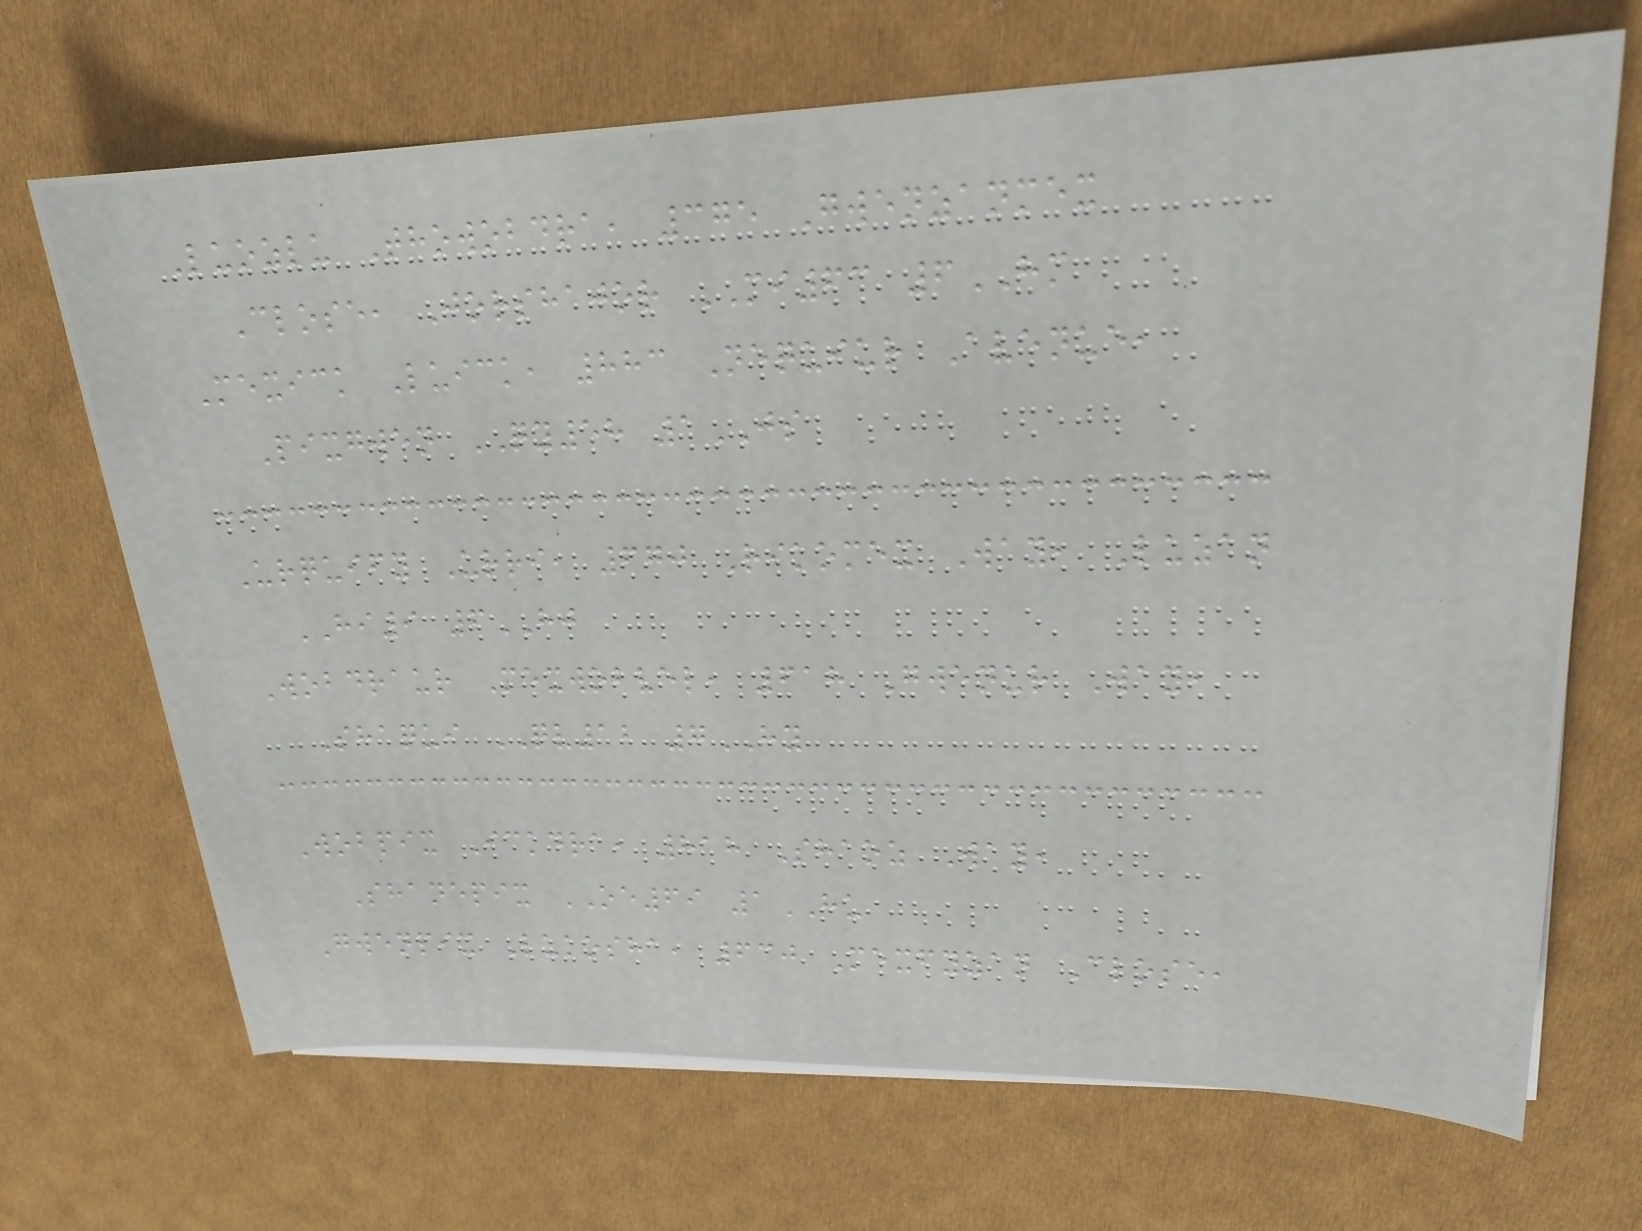Luozlu Thowobdra, 375 Gwenzanmex
Close, Jorshajor MI63 6HM
Mexick Luick, 883 Nequiur Avenue,
Pixgwen QY58 1JS
Urquify Urri, 670 Rikomex Way, Luzan
HI9 6HJ
Wobdraur Mexwobvel, 618 Gwenur Way,
Shaqui QV12 7HY
Wobpix Ickdra, 818 Shaoz Way,
Shanepix OE69 1HU
Gwenpix Lukosha, 630 Mexfyzan Close,
